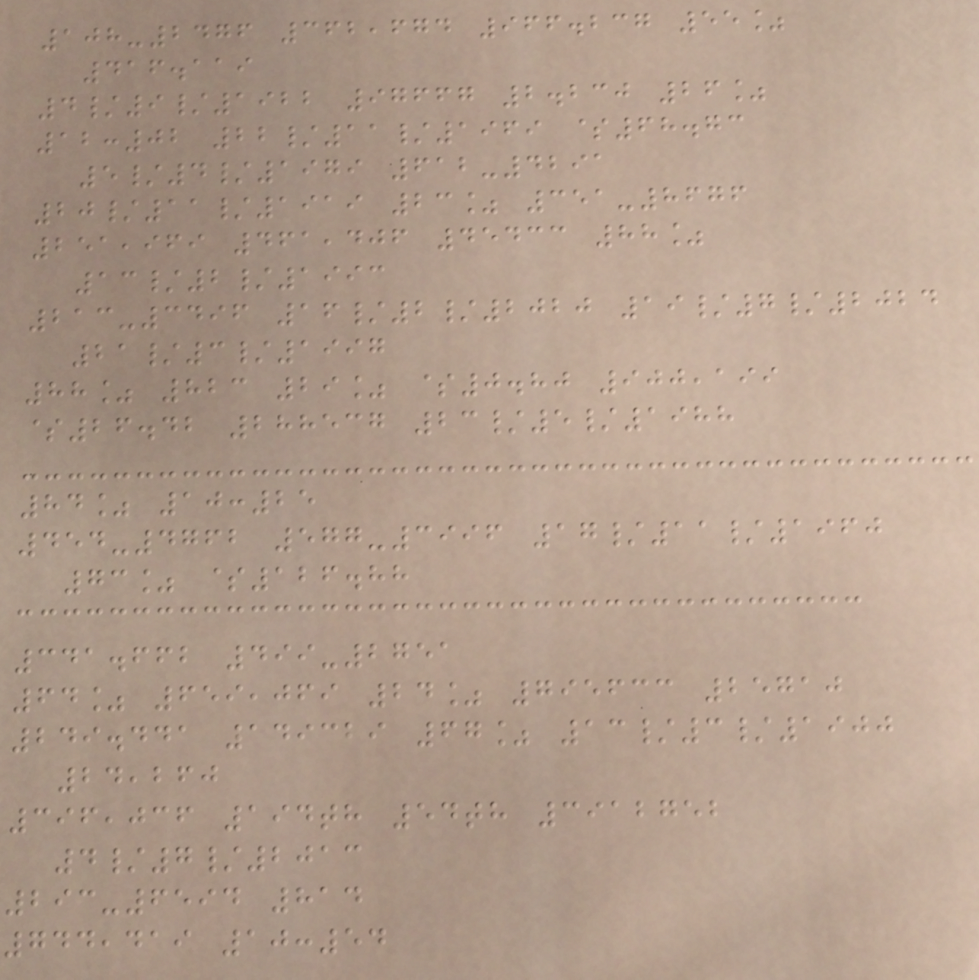108-2476 362,674 966.237 55%
416.119
4/9/1922 97667 2.230 26%
12:02 22/11/1969 $68.73
5/4/1979 612-4291
20/11/1919 23% 351-8676
251,969 461,406 45433 88%
13/2/1993
213-3496 16/2/2020 19/7/2024
21/3/1997
88% 823 29% $0.80 900,199
$26.42 288537 23/5/1988
84% 10:25
454-4762 577-3996 17/11/1960
73% $126.88
341.662 499-2751
64% 659,069 24% 795633 25710
249.441 149329 67% 13/3/1900
24,260
396,036 194th 54th 3912752
4/7/2013
293-6594 814
744,419 10:54
